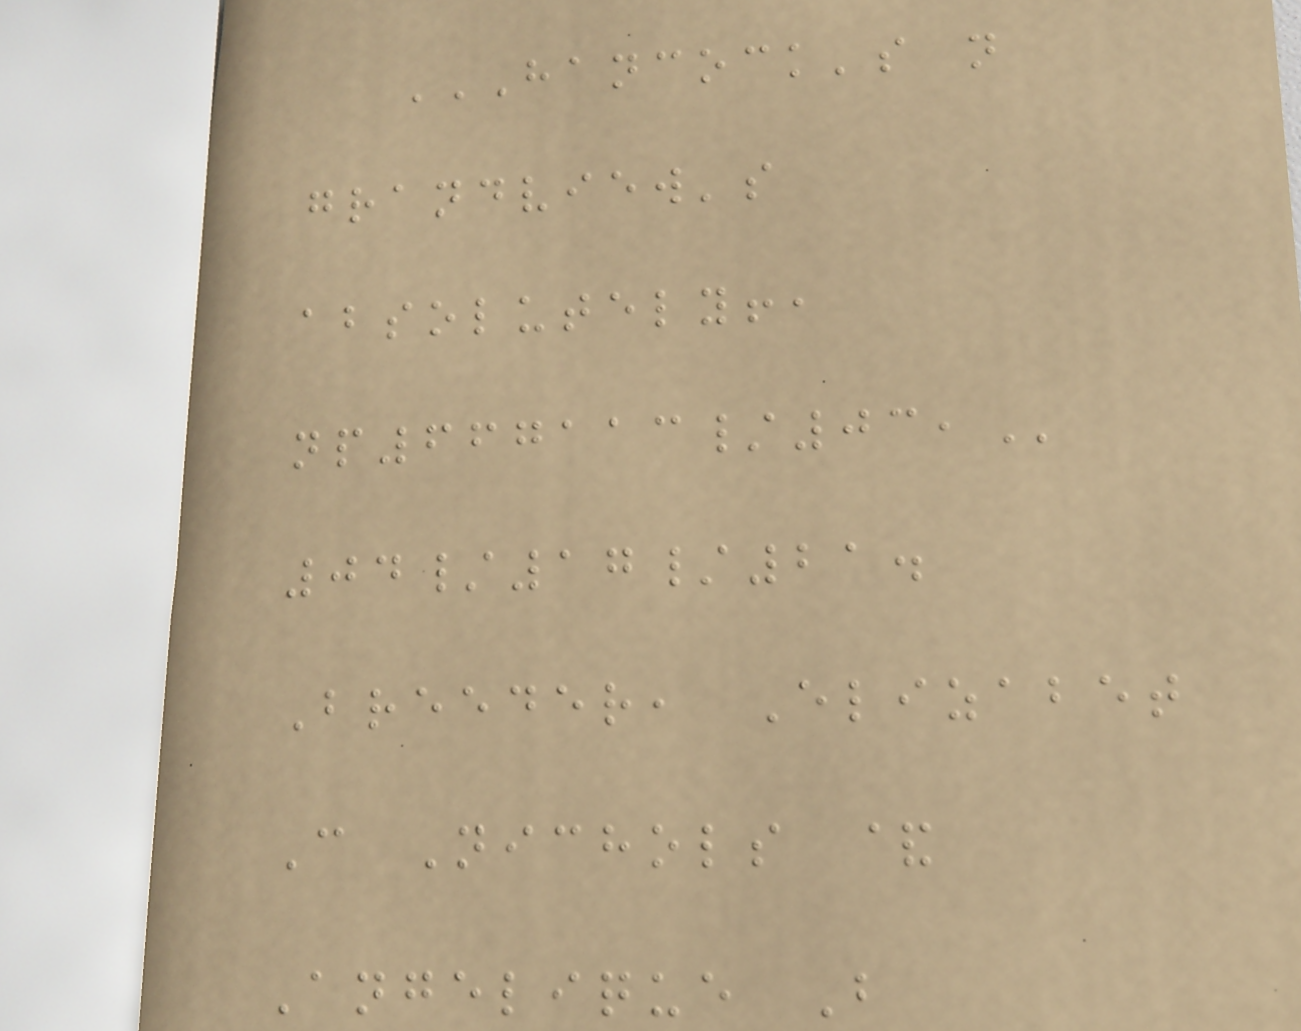HANCOCK'S N
GRANDVIEW'S
ABSOLUTELY!,
NP667113/03,
04/17/21.
Breeder, Elizabet
C Nichols &
Angelique B
